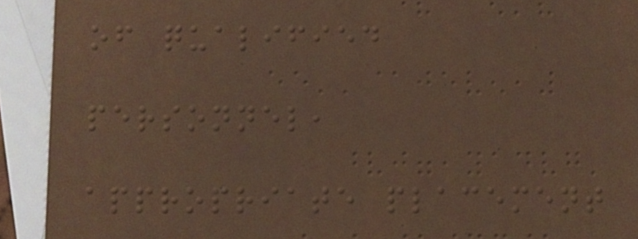of qualified
personnel,
appropriate placement
